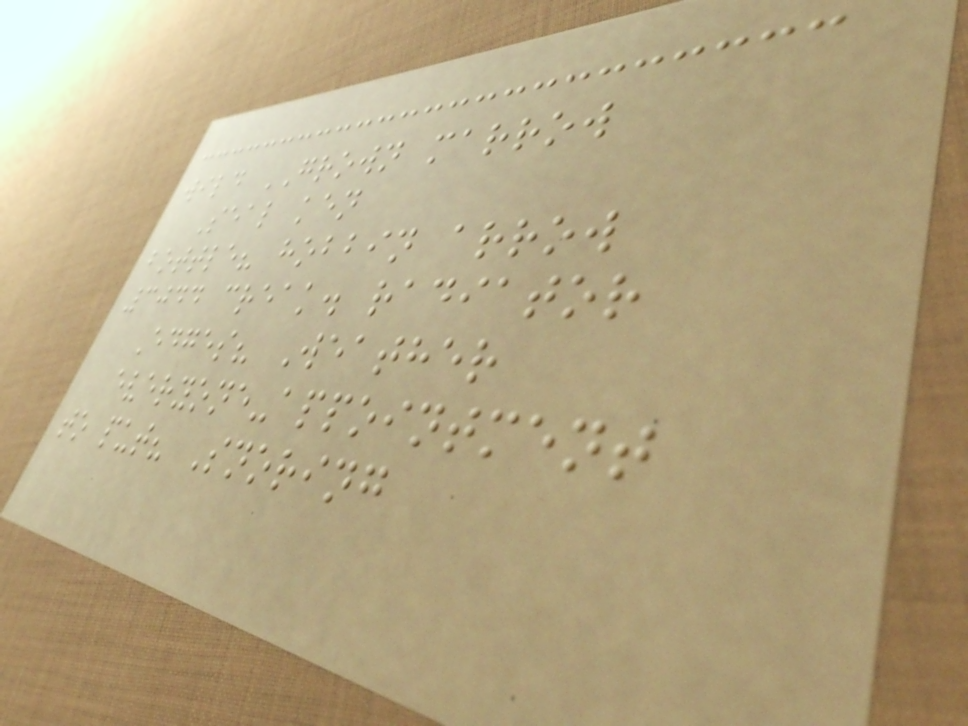wild GROWN marrow
Seal ken
bottle? hobbin arrow
3044 creak. radiator
Edges? Weather
everyone-appointment
to put? Snoring
